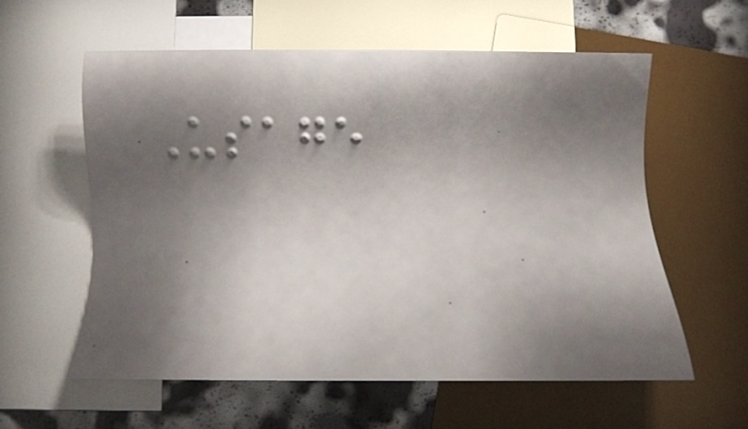Usage
